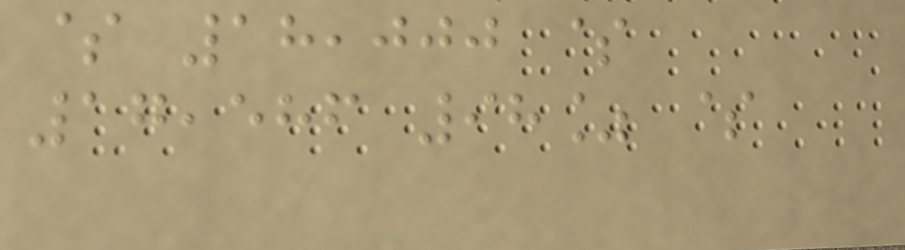$ 18,000 $
17,586 98% $
